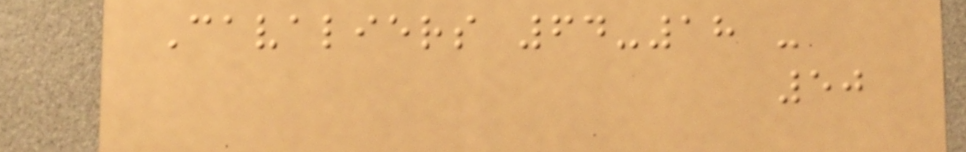Cavaliers 64-18 -
50
